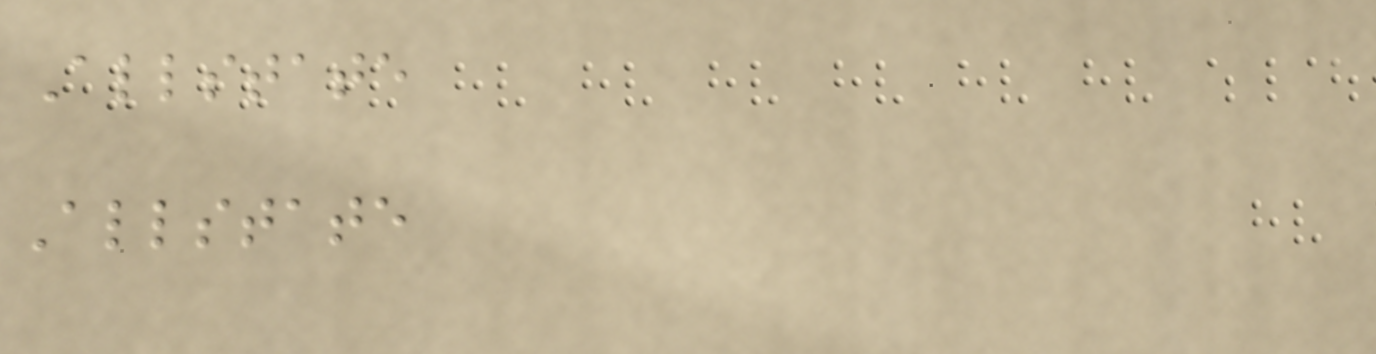Allstate
Allstate
